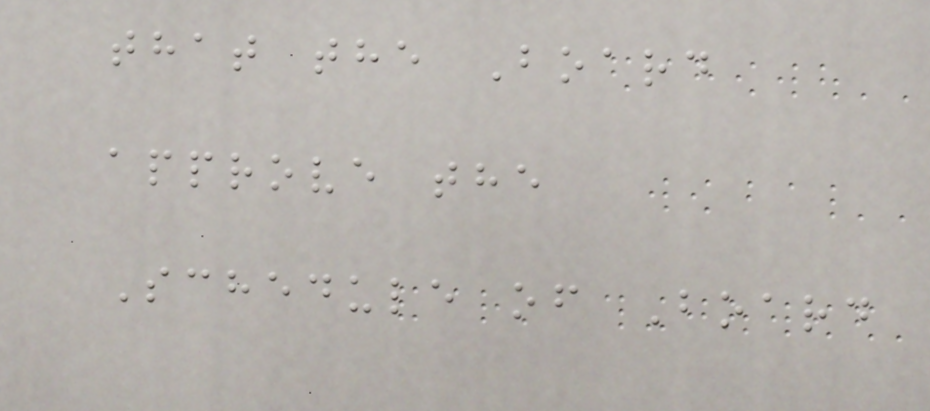that the Board
approve the
Schedule of Board
